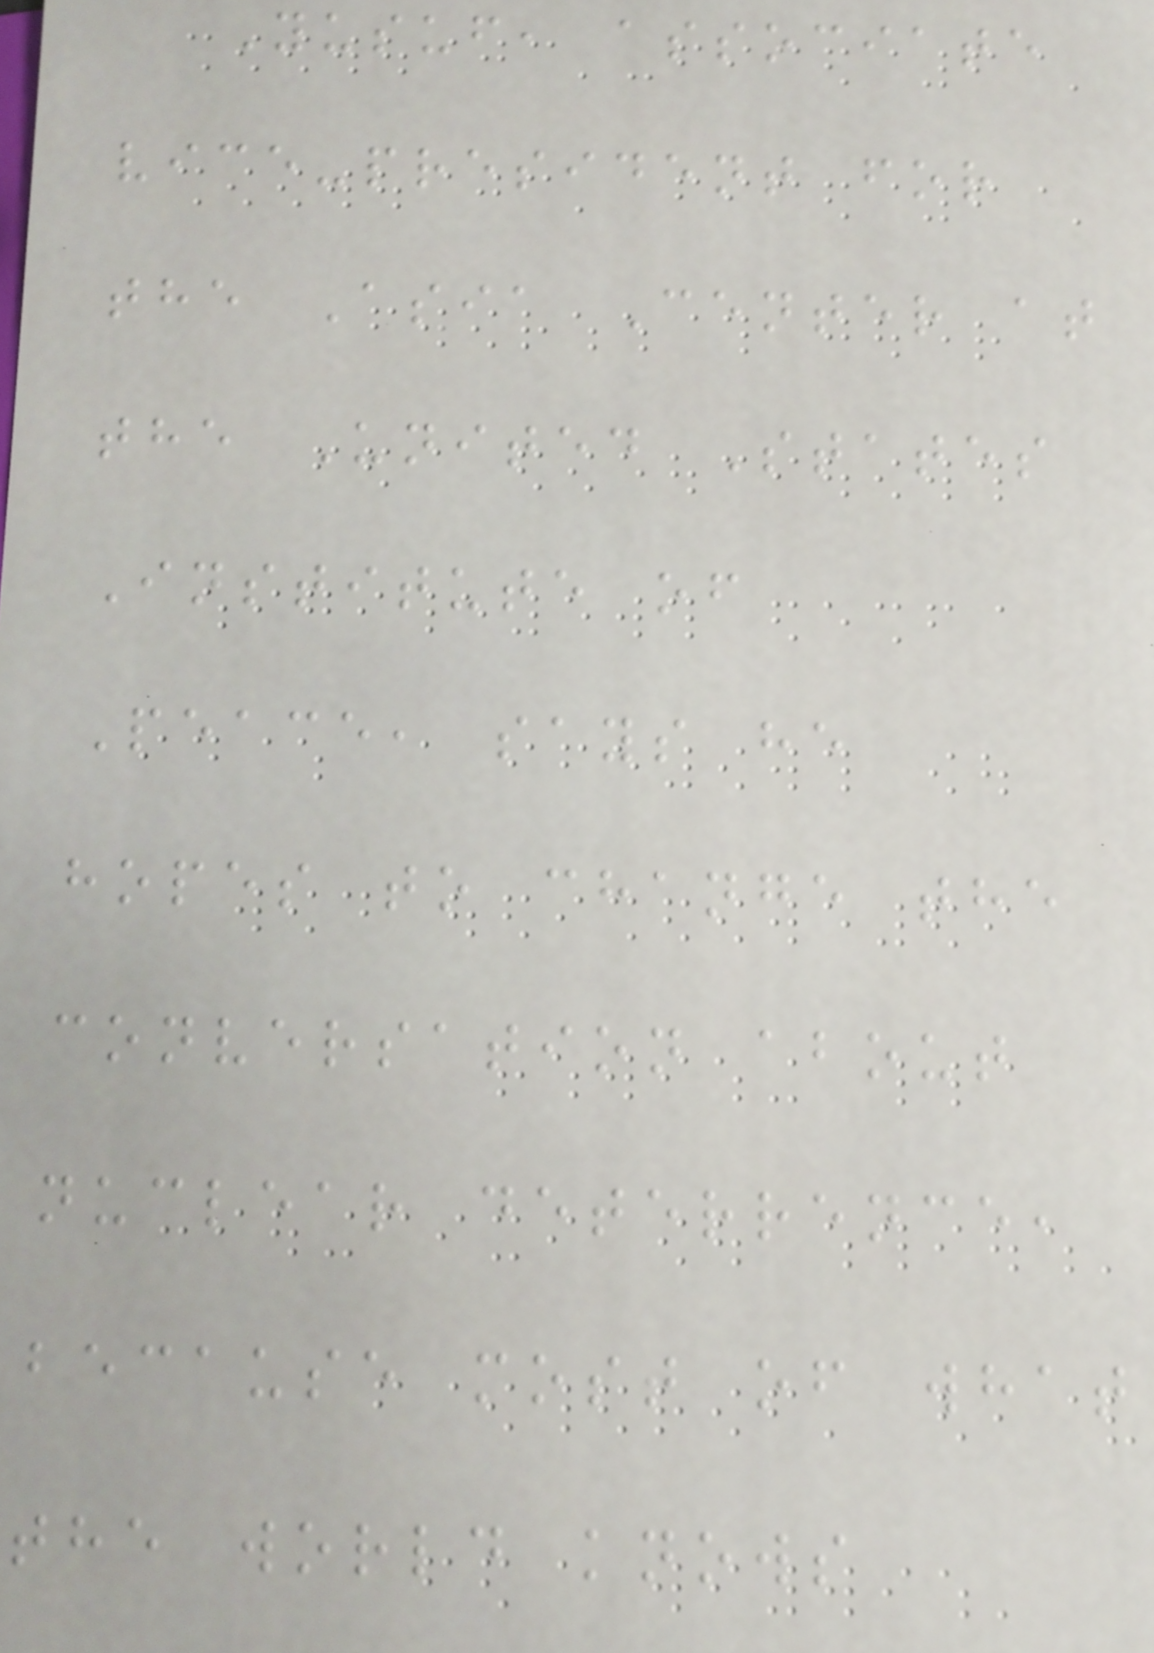Yusuf, associate
vice-president for
the Asia Center at
the United States
Institute of
Peace, says he
hopes to change the
conversation about
nuclear deterrence,
because most of what
the world knows
